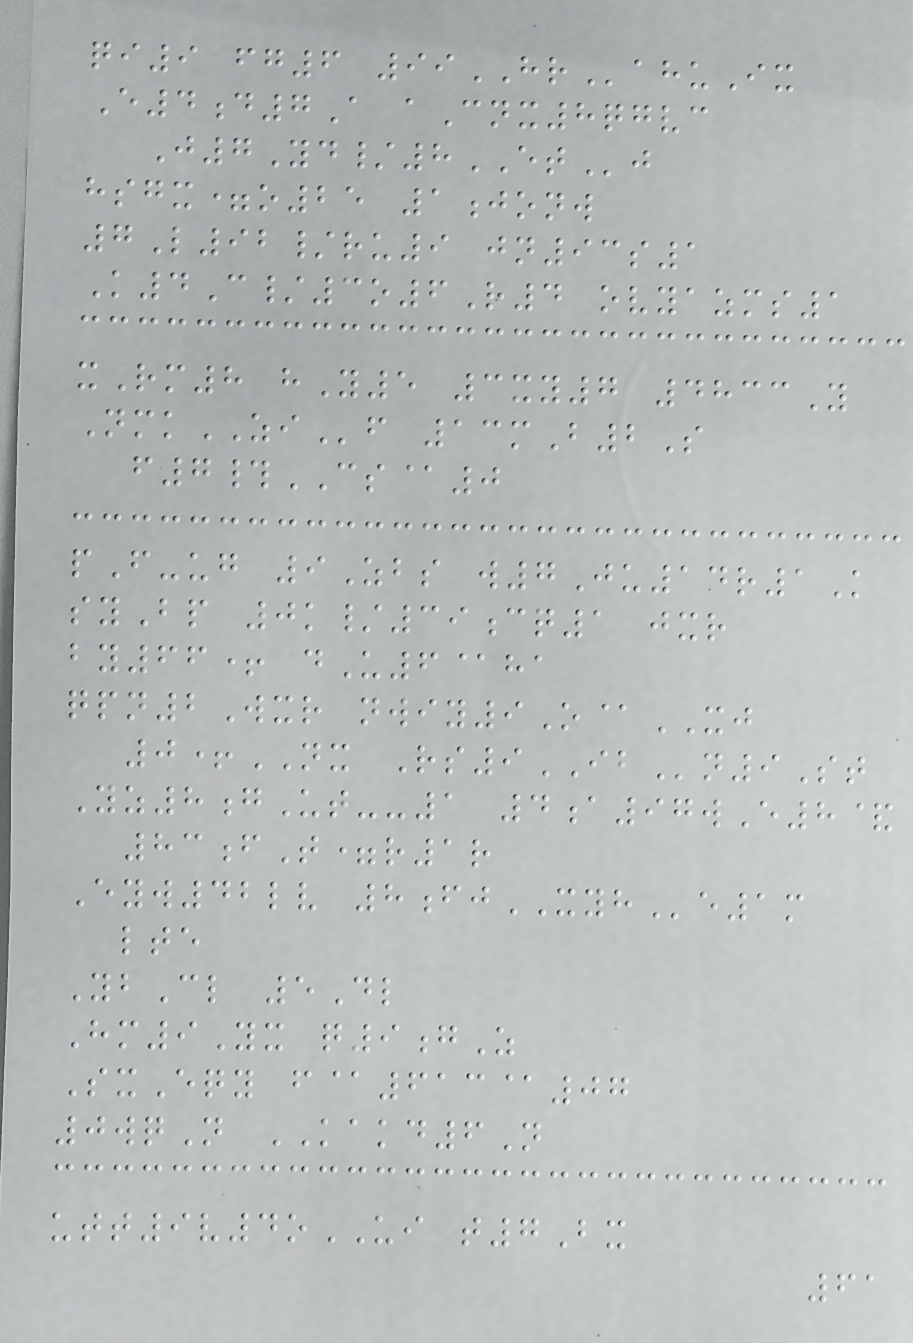qi9 fg6 99HRahuIx
E4d7A aCnx8qgvc
J7Yd/8ETj
hsgx=o25 1jonw
7L92/ru9 jn93s1
K4C/3o6R4 ovyazms1
xRm8 hY5 3xy7 4833Y
NmkZIf 13mB2S
f7#CS@0
pF-ug 9Zbs w7Ju14r1K
syBp 0k/39cq1 jxr
by66+ dU6@ha
qpn2Wxr nwiy9O@XJ
0+NX Rs9IBn9St
Yz8gUt--1 4a97wE8&
83fT=r1r
Eyw42lv 8fjXYHe1m
lte
YbCl 5Dl
Hm9Yx q9gZ
SxEqy f@613@07
0wqN KAKD6N
utt9v4oUI t7Bx
61
